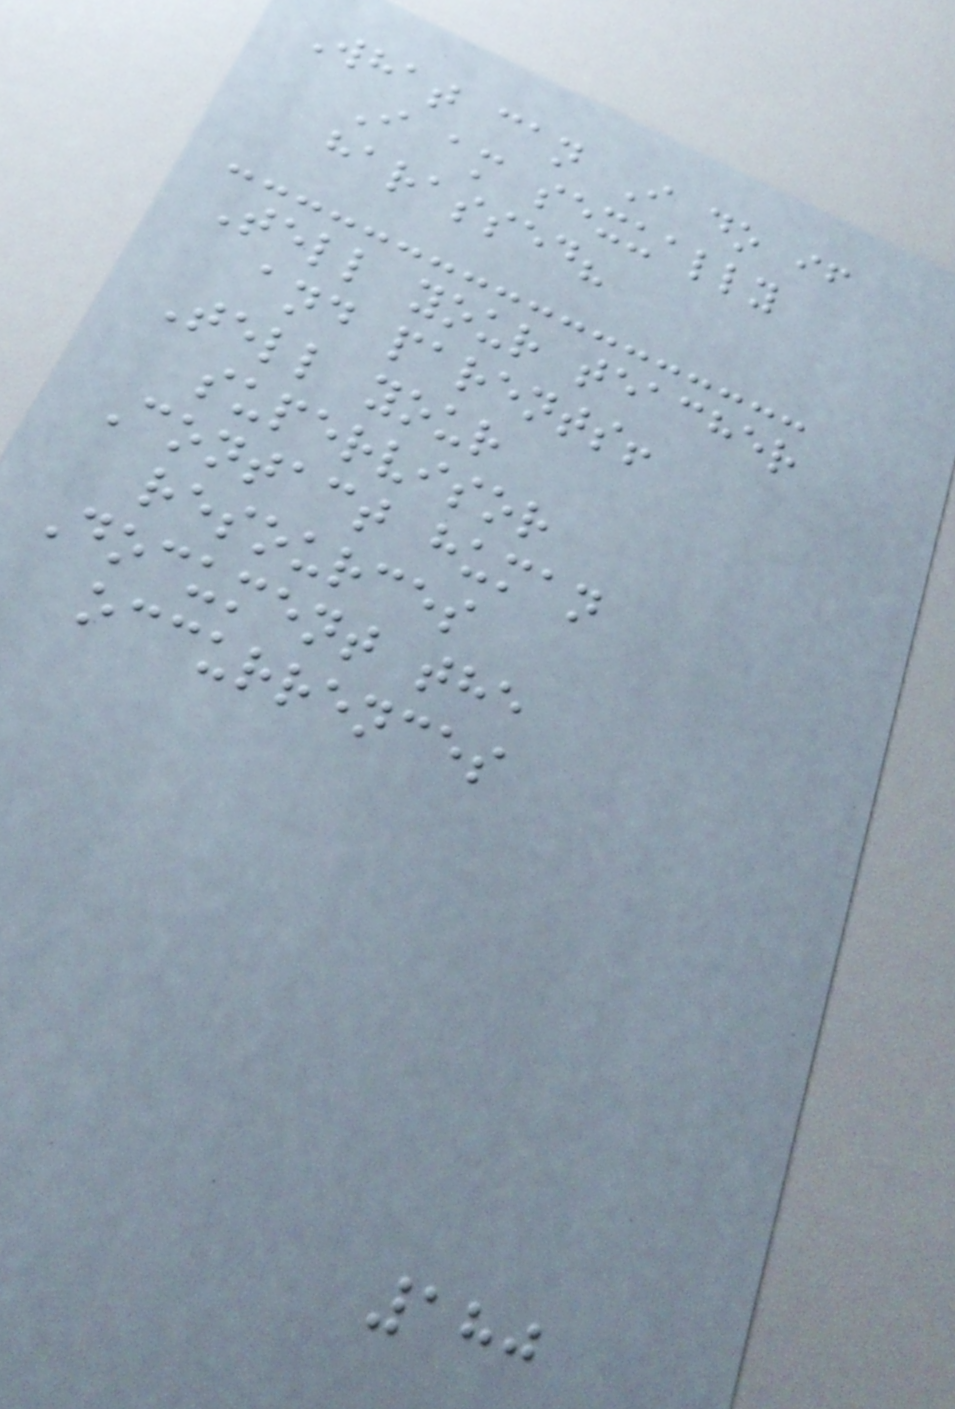What can I do if
I am sexually
harassed?
Tell your teacher
and parents!
Tell your
supervisor
Contact human
resources
Document the
occurrences
180
